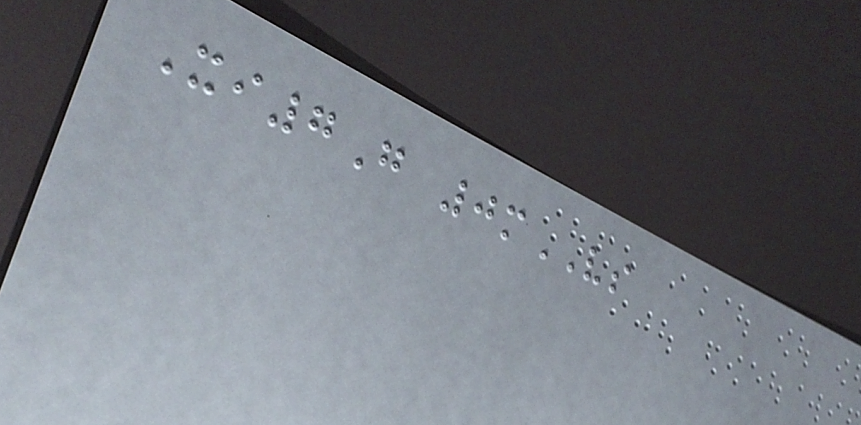Xi7G 0mVS
